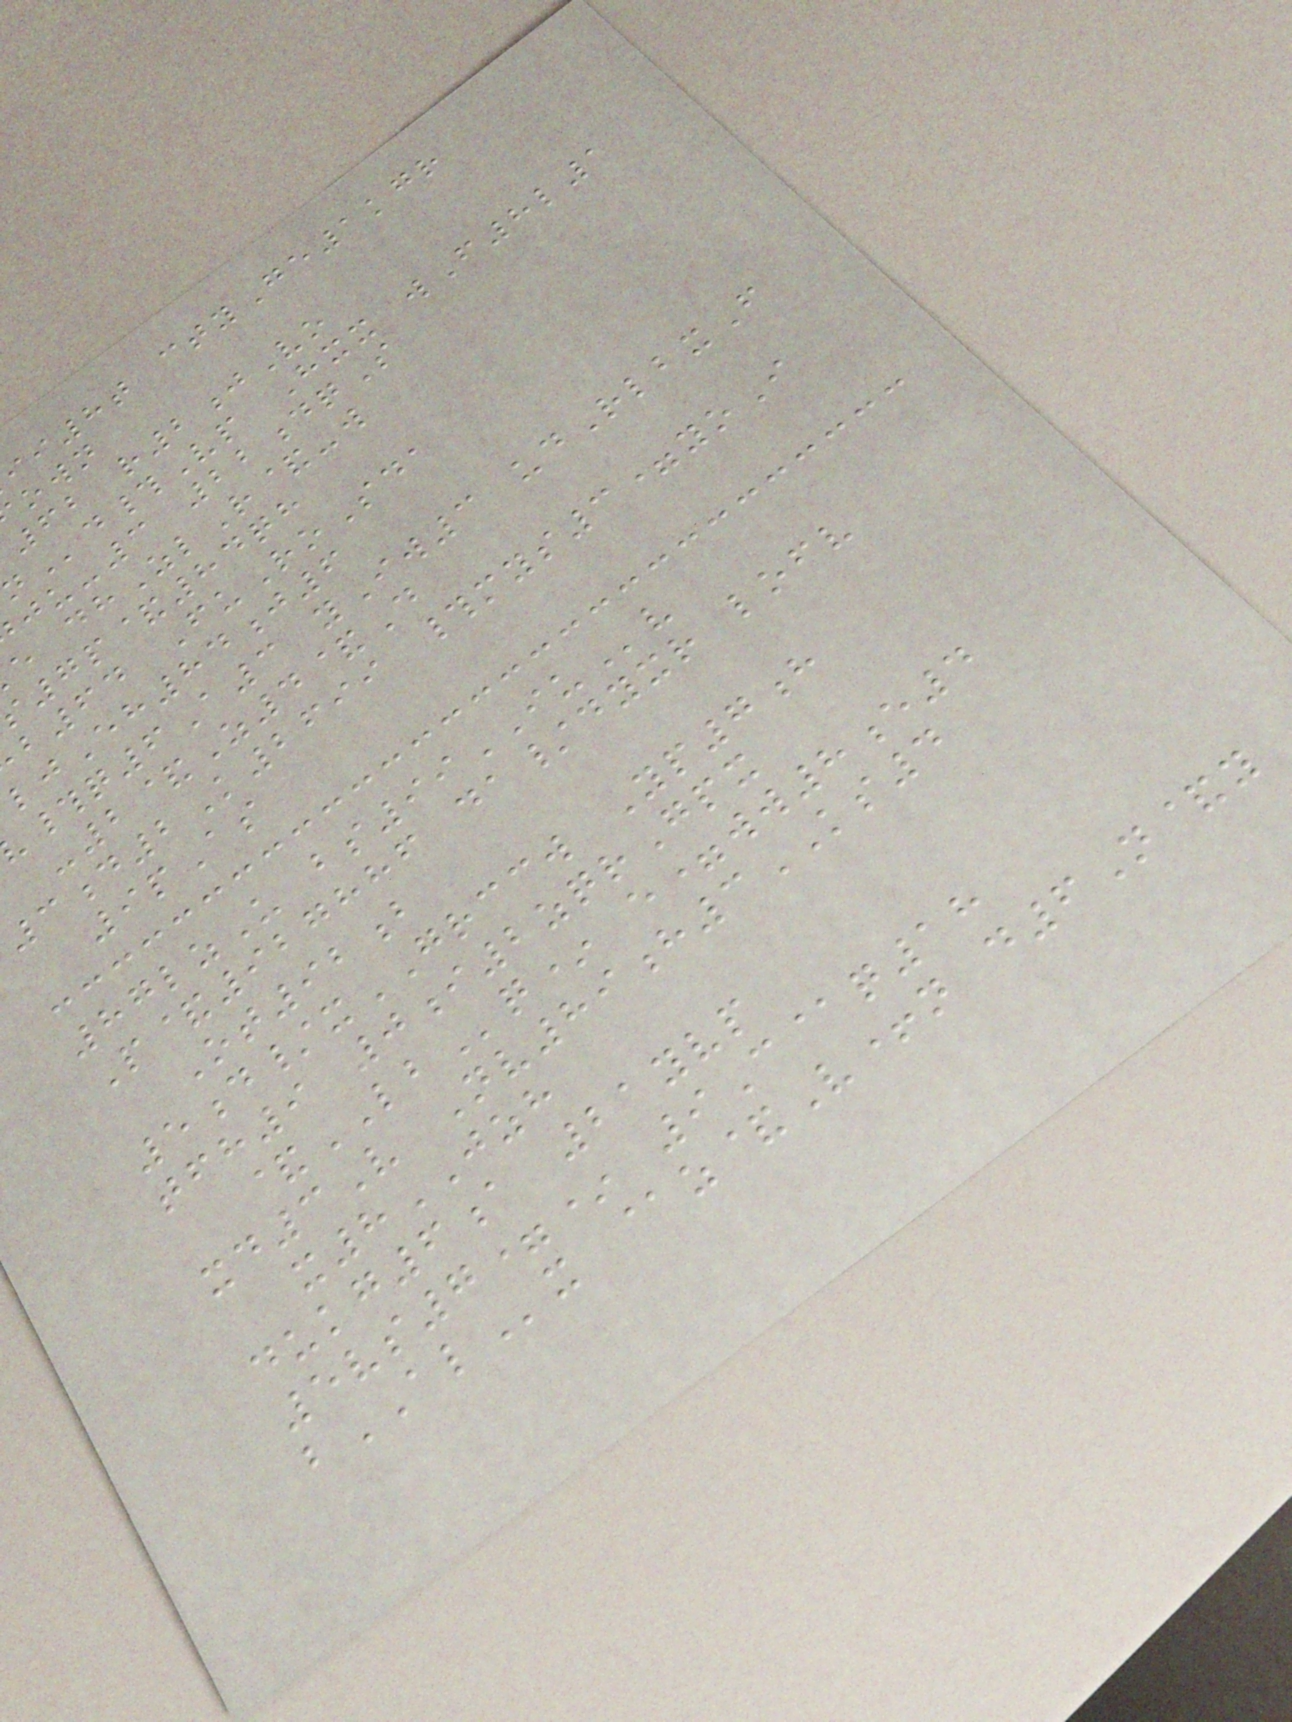ii8t ctyGe1kgr
62 r2jVo
d#Vp Hxx wF8l1
ju-3 22dqS
e dhZlR&-w
7p&84qh
b64 FuRoSda
ljEh84j6
#q6A3 yIw3 udRlbxF
-2&Z4&D
3d2K2699 #mys3=yoI
9pAs
87lzU bs99IUv
P&927886 da/dyxr lofv
Ot92b
5d/xGRCCW Yp7h
tfh9 0i2zqrGpx
&LBq* e=ww8e4
xd3V Nv89h3KS4
x8JZH
dukg6a 21yvp
5vs7=* 9C@q18
bALx @z&V+n d6N&y
